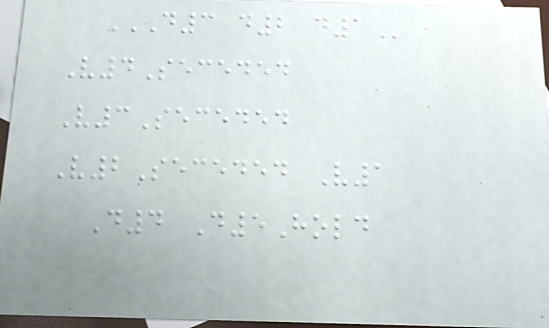D3 D2 D1
V4Seceded
V3Seceded
V2Seceded V1
D4 D5Hold
